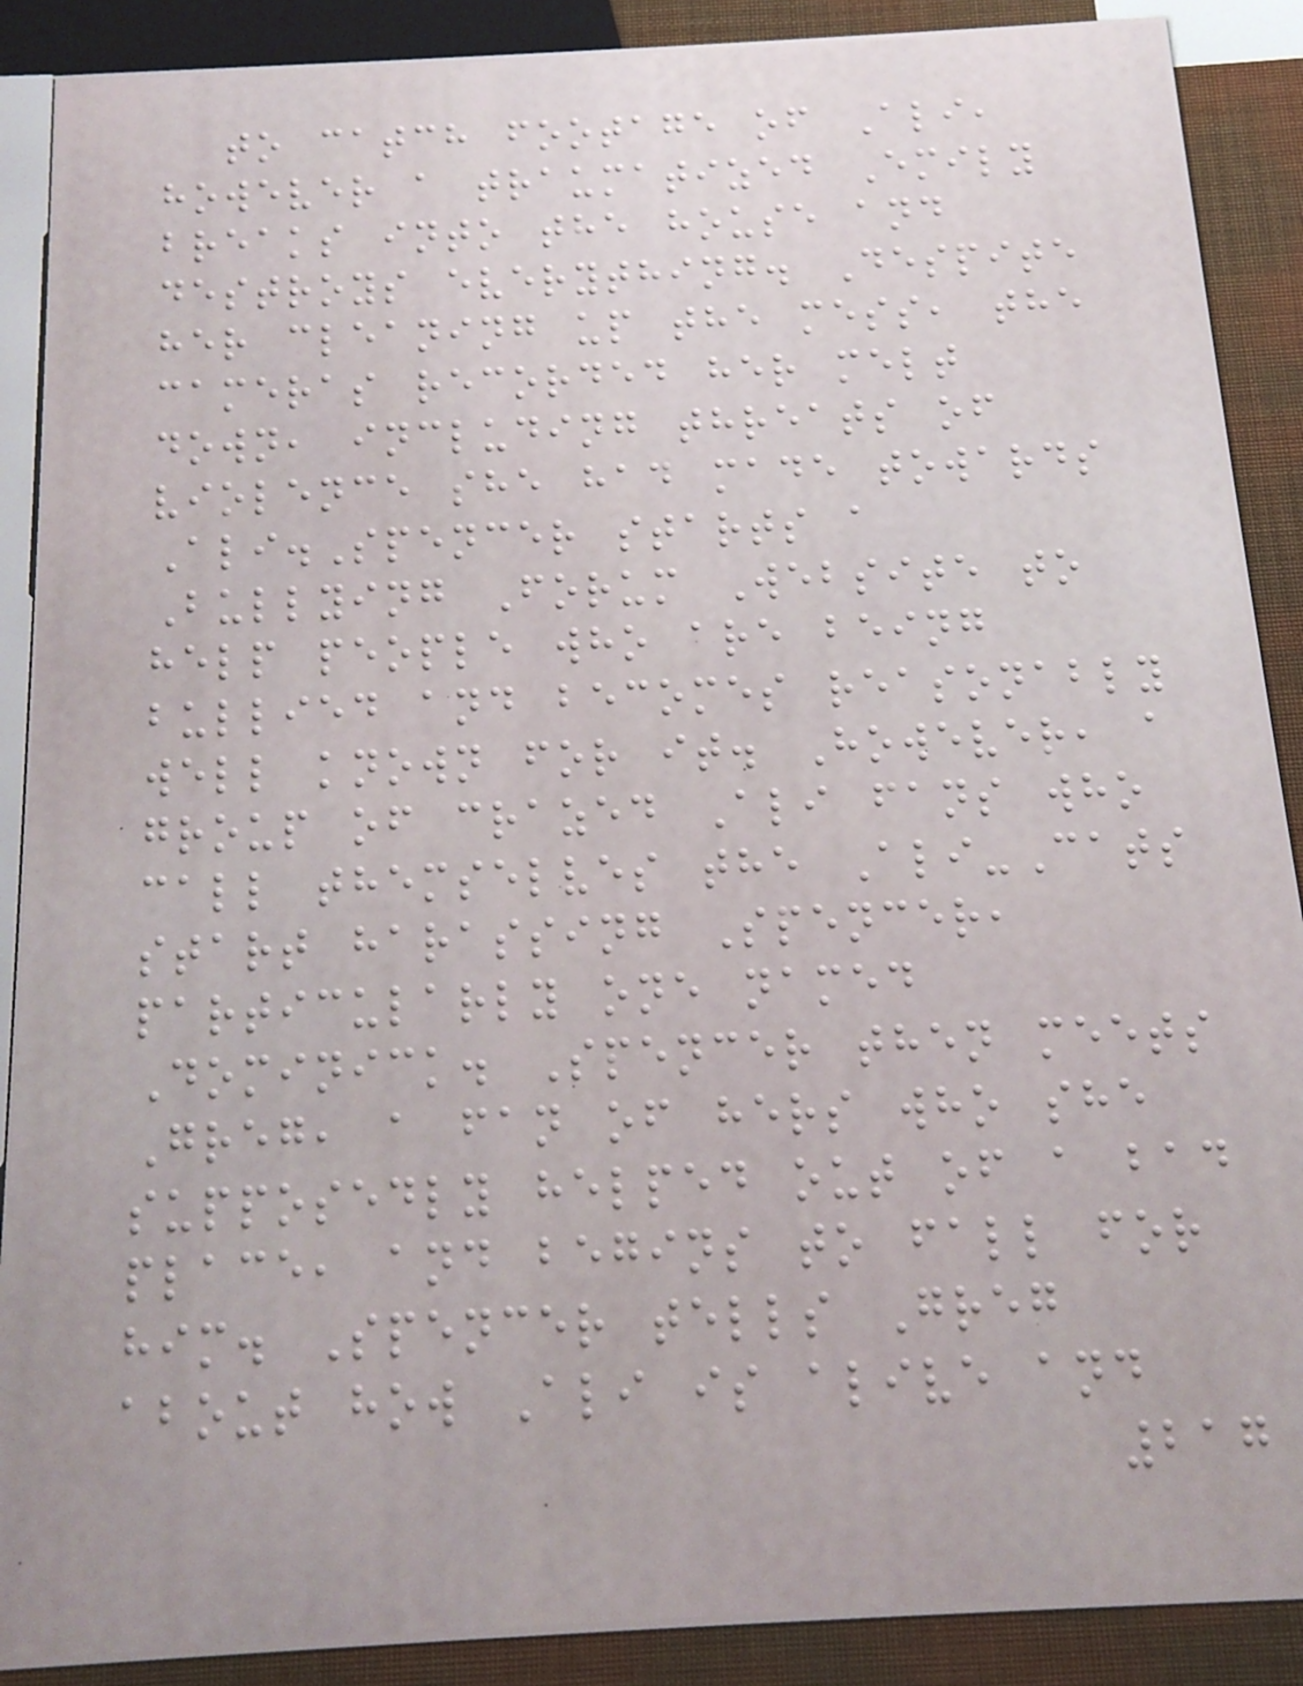to catch footage of Ali,
however a traumatized Emily
breaks into the house and
destroys everything. Despite
her cleaning up the mess, the
cameras recorded her melt
down, including threats of
violence she had made towards
Ali.Spencer starts a
Bullying Forum Website to
help people who are being
bullied and becomes reasonably
well known for it. However, a
group of crazed Ali fans who
call themselves the Ali-Cats
start harassing Spencer,
particularly one named
Dominick. Spencer then meets
Greg, a fan of hers who she
supposedly helped out of a bad
place, and begins to fall for
him. Spencer tells Greg
about how Ali is alive and
217
